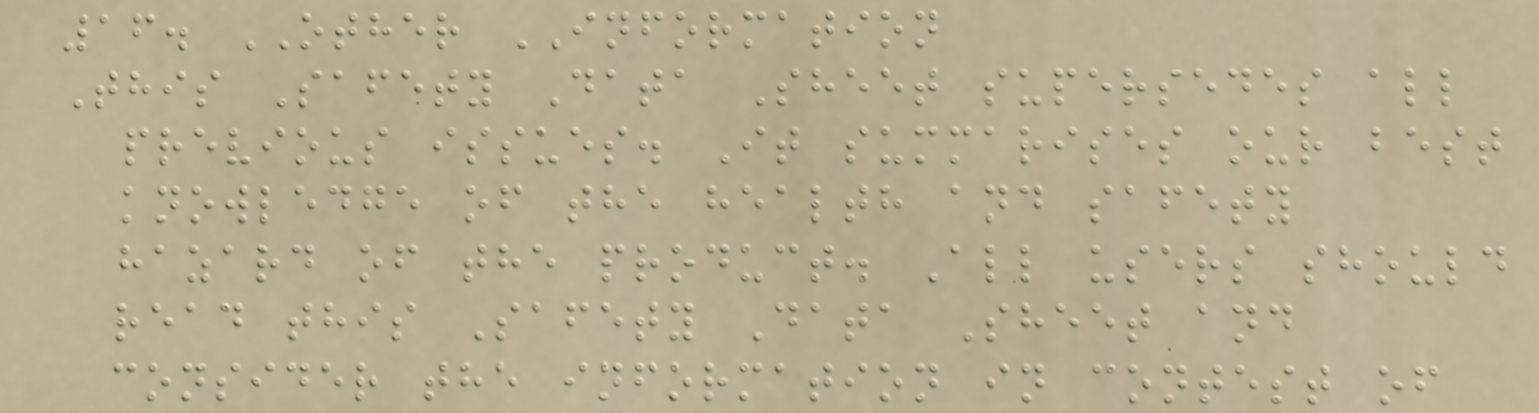16. OTHER INFORMATION
This Safety Data Sheet supersedes all
previous issues. It summarises our best
knowledge of the health and safety
hazard of the product. All users should
read this Safety Data Sheet and
consider the information in contest of
